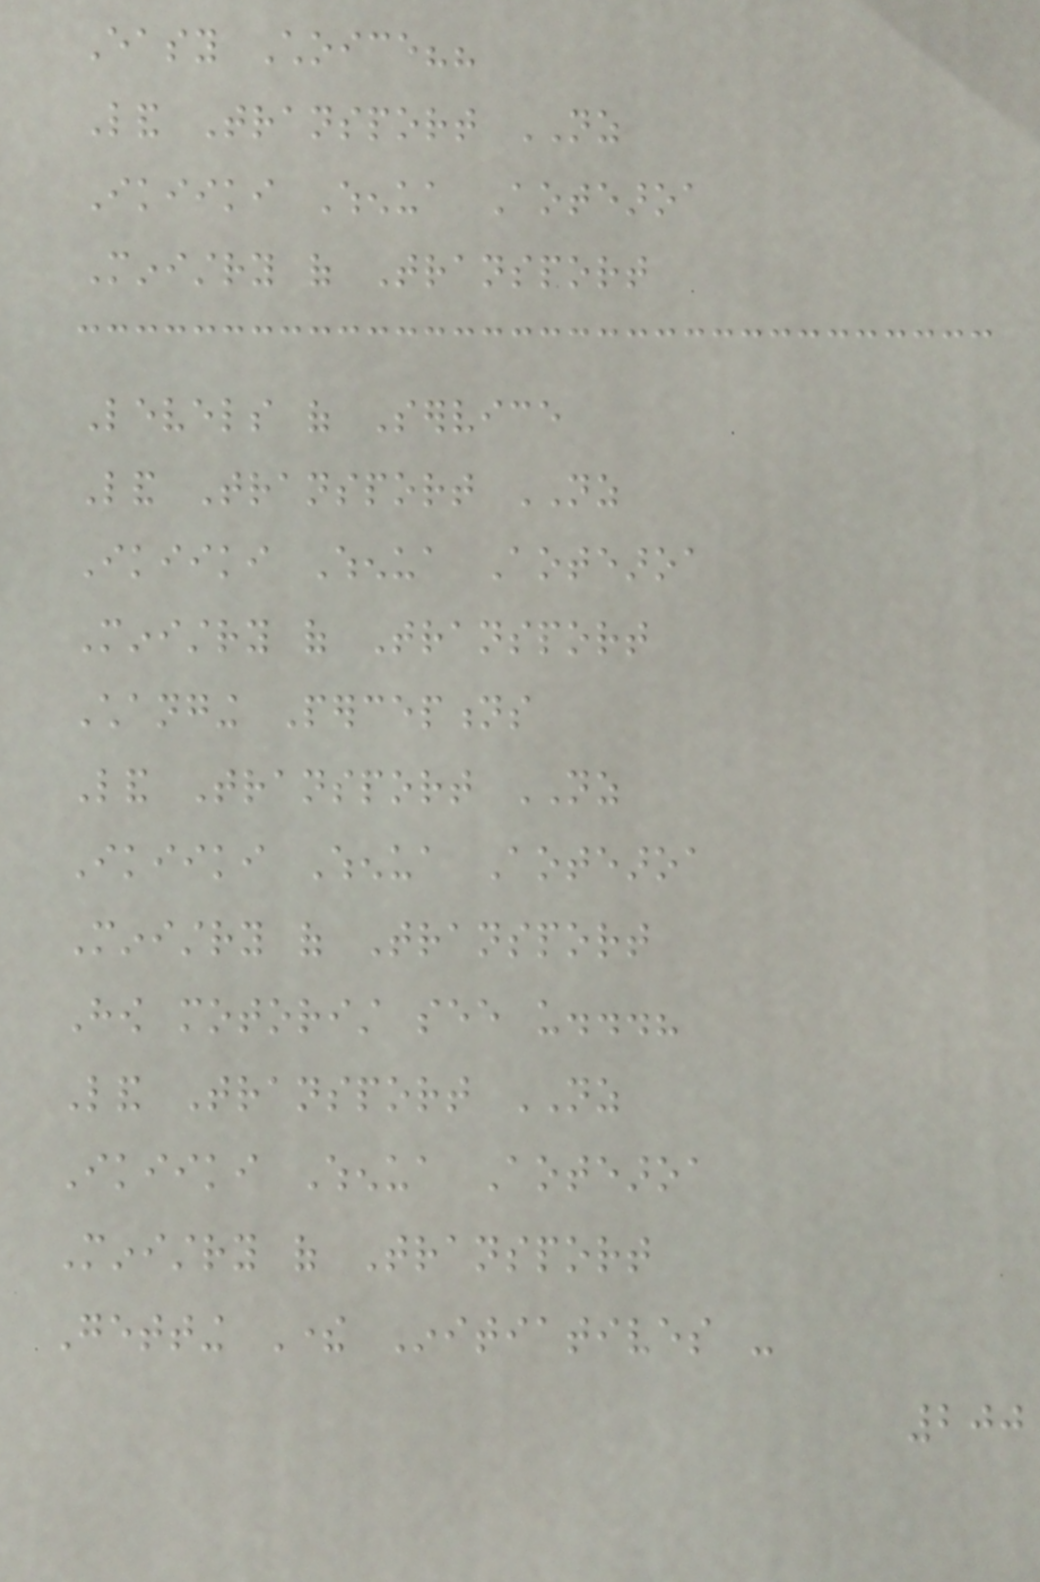Easy Choice??
Land Transport NZ
Ikiiki Whenua Aotearoa
Ministry of Transport
Levels of Service
Land Transport NZ
Ikiiki Whenua Aotearoa
Ministry of Transport
Changing Perceptions
Land Transport NZ
Ikiiki Whenua Aotearoa
Ministry of Transport
How motorist see us...?
Land Transport NZ
Ikiiki Whenua Aotearoa
Ministry of Transport
Getting There Initiatives -
200
